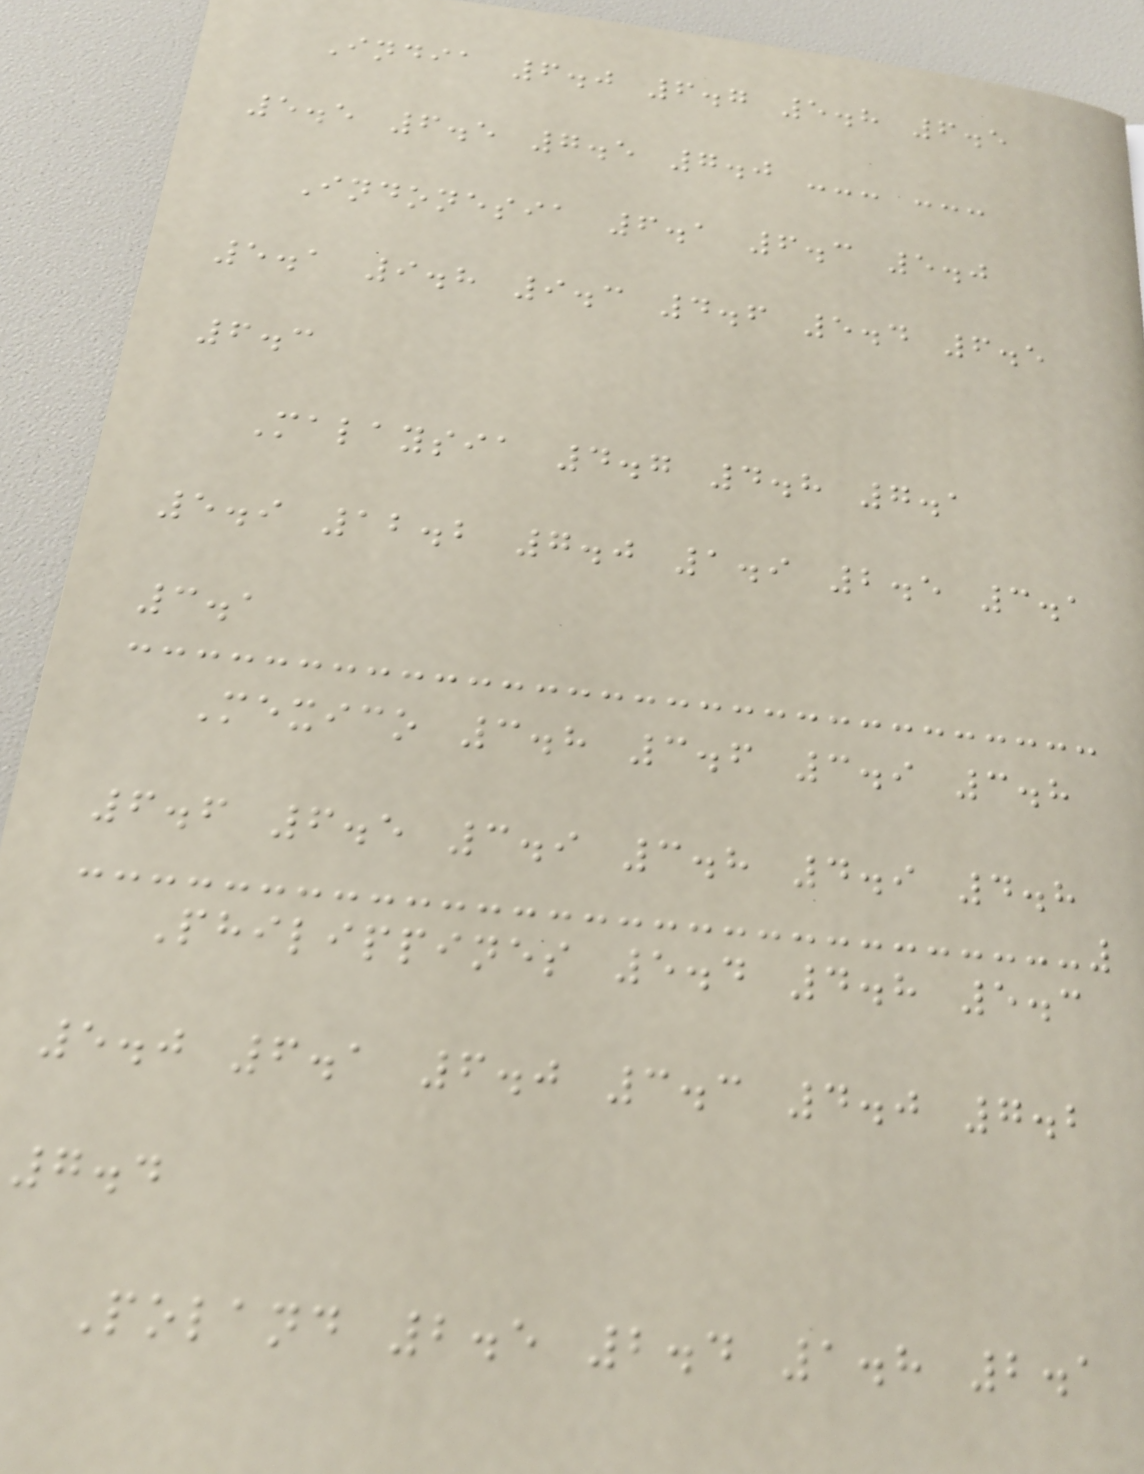India 6.0 6.7 5.8 6.5
5.5 6.5 7.5 7.0 --- ---
Indonesia 6.1 6.3 5.0
5.1 9.8 9.3 4.6 5.4 6.5
6.3
Malaysia 4.7 4.8 7.1
5.9 12.2 7.0 1.9 2.5 3.1
3.1
Mexico 3.8 3.6 3.9 3.8
6.6 6.5 3.9 3.8 4.9 4.8
Philippines 5.4 4.8 5.3
5.0 6.1 6.0 3.3 4.0 7.2
7.4
Poland 2.5 2.4 1.8 2.1
